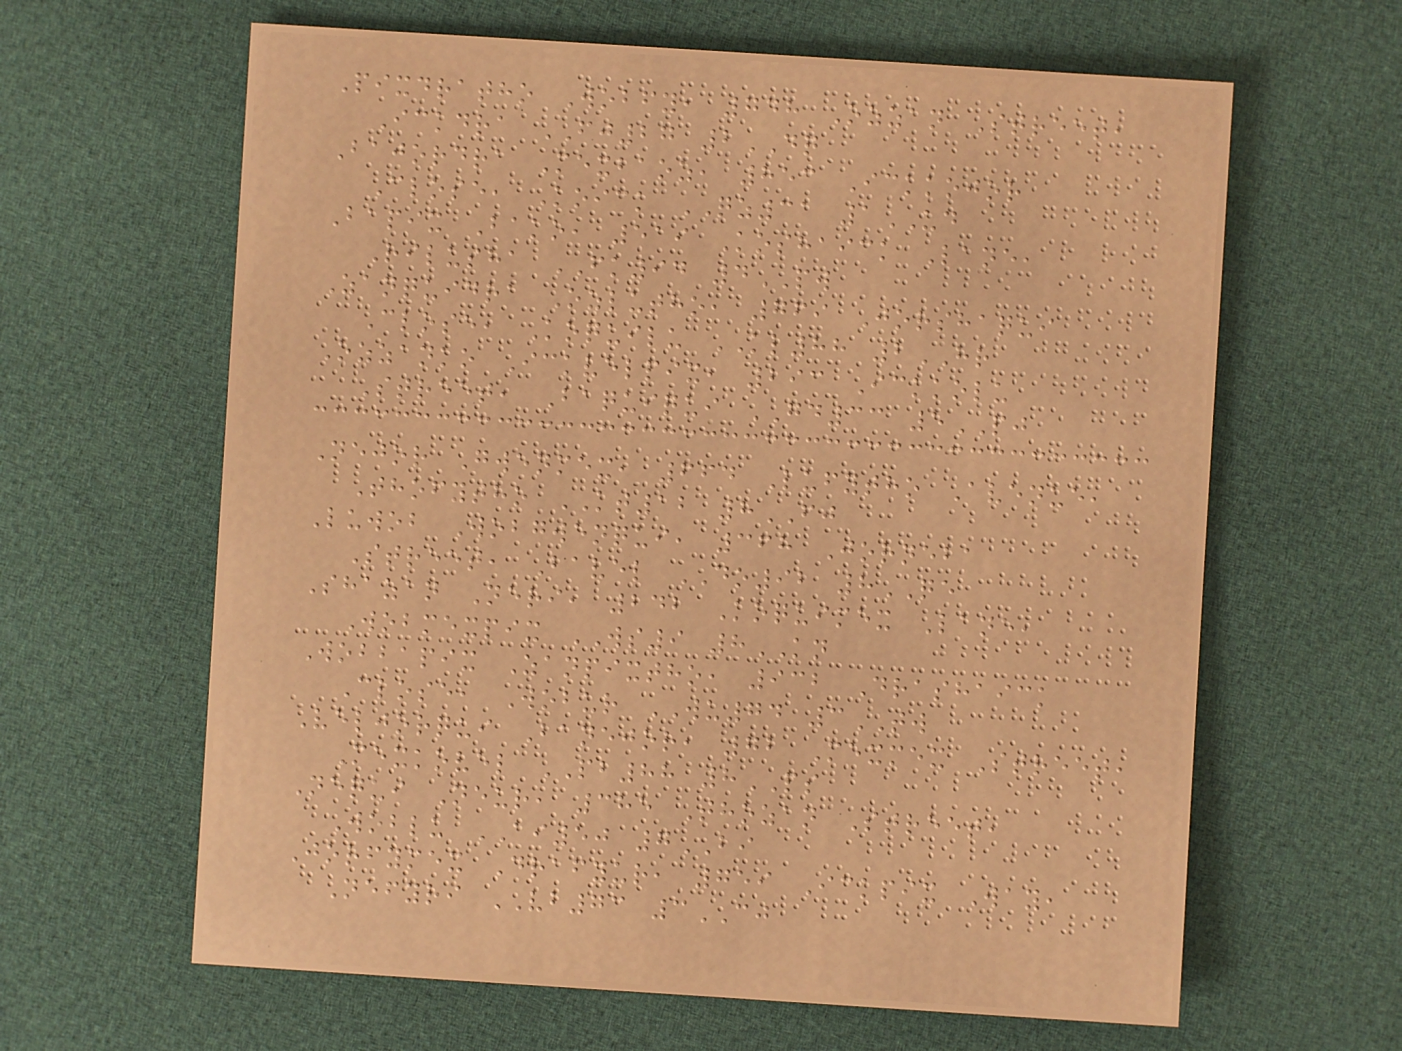Pixdratho Wobfy, 748 Ozzan Street,
Ickdra FJ27 2DQ
Bajordra Mexbaoz, 853 Ickkojor
Close, Koick QZ31 1UD
Bapix Bako, 519 Koshaick Lane,
Rilusha FK94 4PW
Zanquidra Ozlutho, 769 Jorshaqui
Close, Koquilu KL88 2HR
Ozzanko Ickvelpix, 293 Ickkolu
Street, Baquiqui GD33 5PJ
Nejor Gwenmex, 664 Lufytho Avenue,
Thofytho KT12 8FJ
Luwob Wobgwenqui, 368 Jorneba
Street, Bavel DO92 8QE
Shazan Neri, 242 Koquimex Lane,
Wobmexpix WS9 8KN
Wobbapix Zanpixtho, 932 Drashaick
Close, Wobur WU74 3TW
Veljorqui Banejor, 72 Mexmex Street,
Mexkovel PB88 8PS
Nequi Neur, 385 Thozan Street,
Woblu AI50 7BI
Jorfymex Drafyur, 759 Ickpix Way,
Nefyri VB73 3CJ
